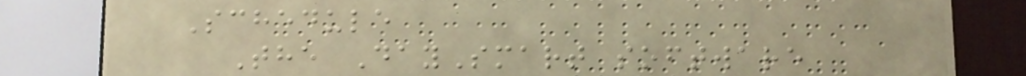Schedule
The DaySmart software
